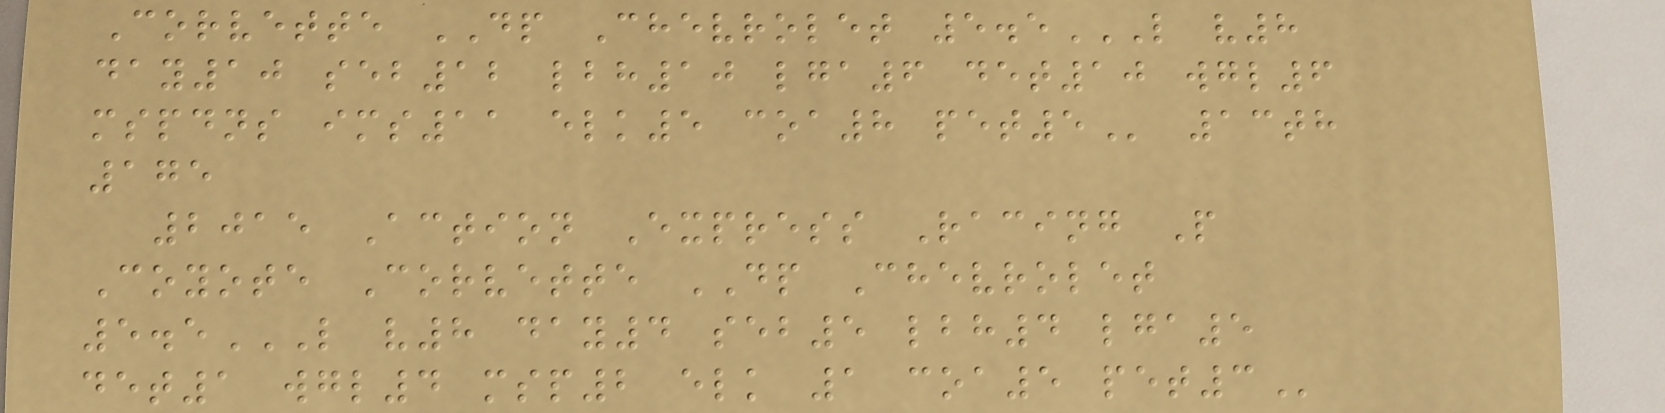Corvette DP Chevrolet 5.5L V8
DAY10 SEB12 LBH10 LGA6 DET10 WGL6
MSPDNS IMS11 ELK5 COA8 PET5 13th
175
2015 Action Express Racing P
Coyote Corvette DP Chevrolet
5.5L V8 DAY4 SEB5 LBH4 LGA5
DET1 WGL4 MSP2 ELK 1 COA5 PET3
